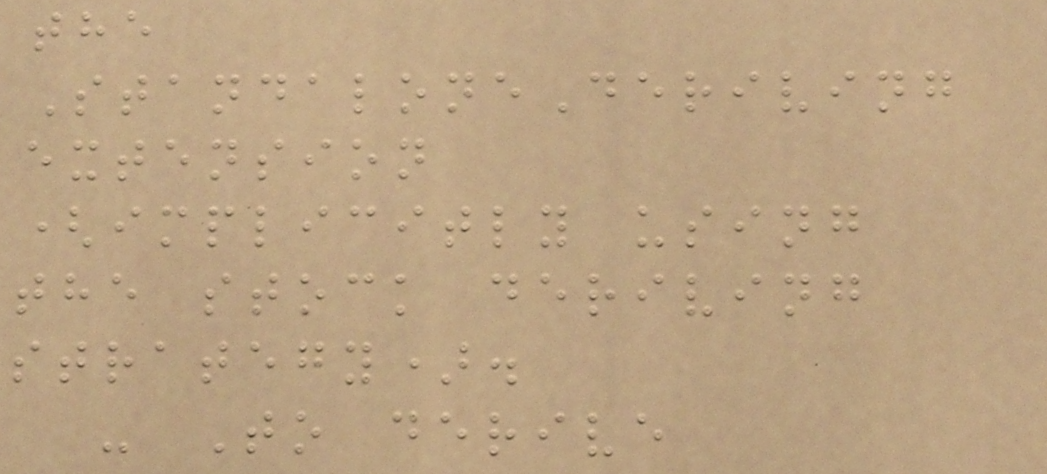the
StandaloneDeriving
extension
(implicitly using
the stock deriving
strategy).
- To derive
